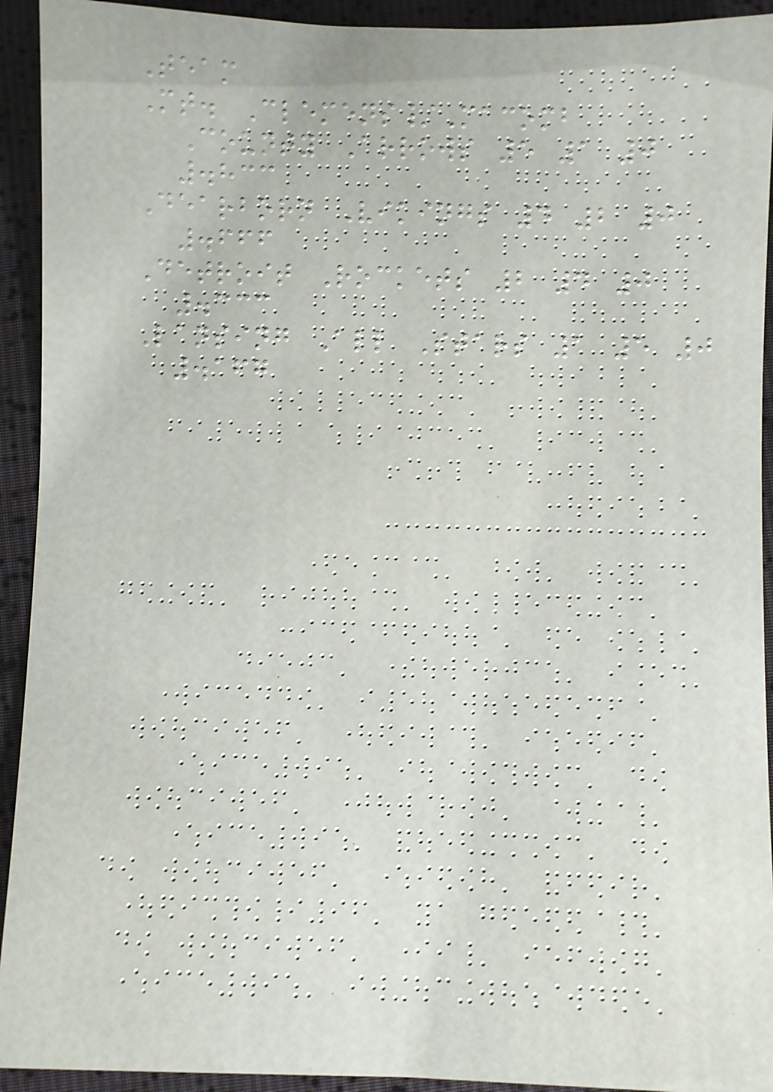Team
Mt. Clemens/Macomb
County Arrows 5 1 0
.833
Dearborn Vikings 4 2 0
.666
Detroit Rockets 2 4 0
.333
Lansing All Stars 1 5 0
.167
